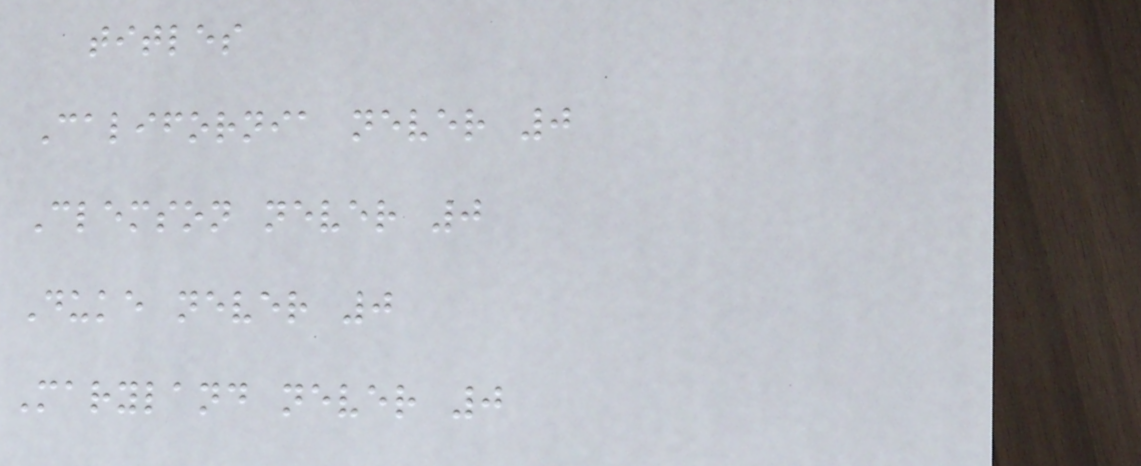titles
California never 0
Clemson never 0
Duke never 0
Maryland never 0
